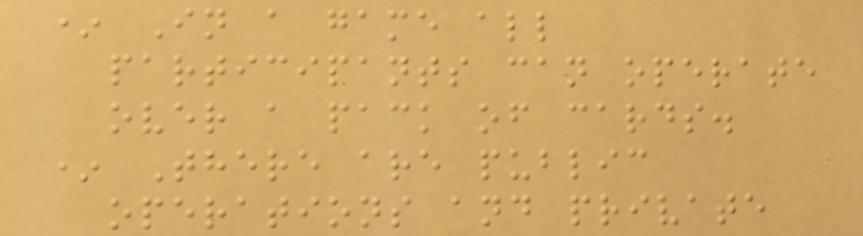* In a game all
participants can operate
over a pack of cards.
* There are public
operations and private
